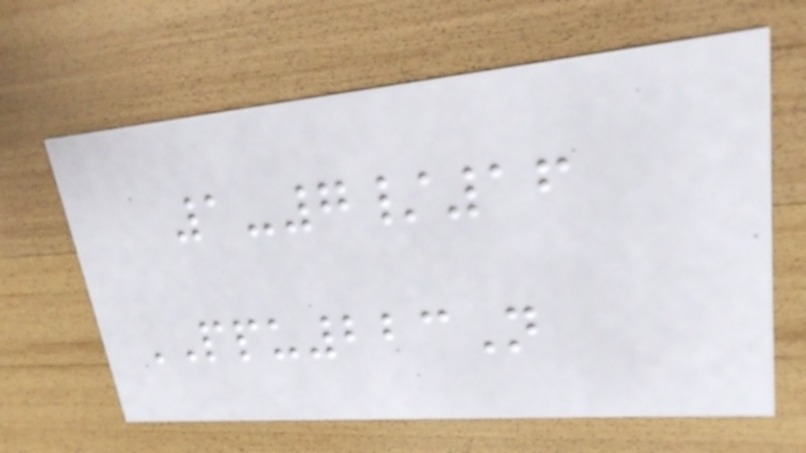1-7/16
PPU223N
